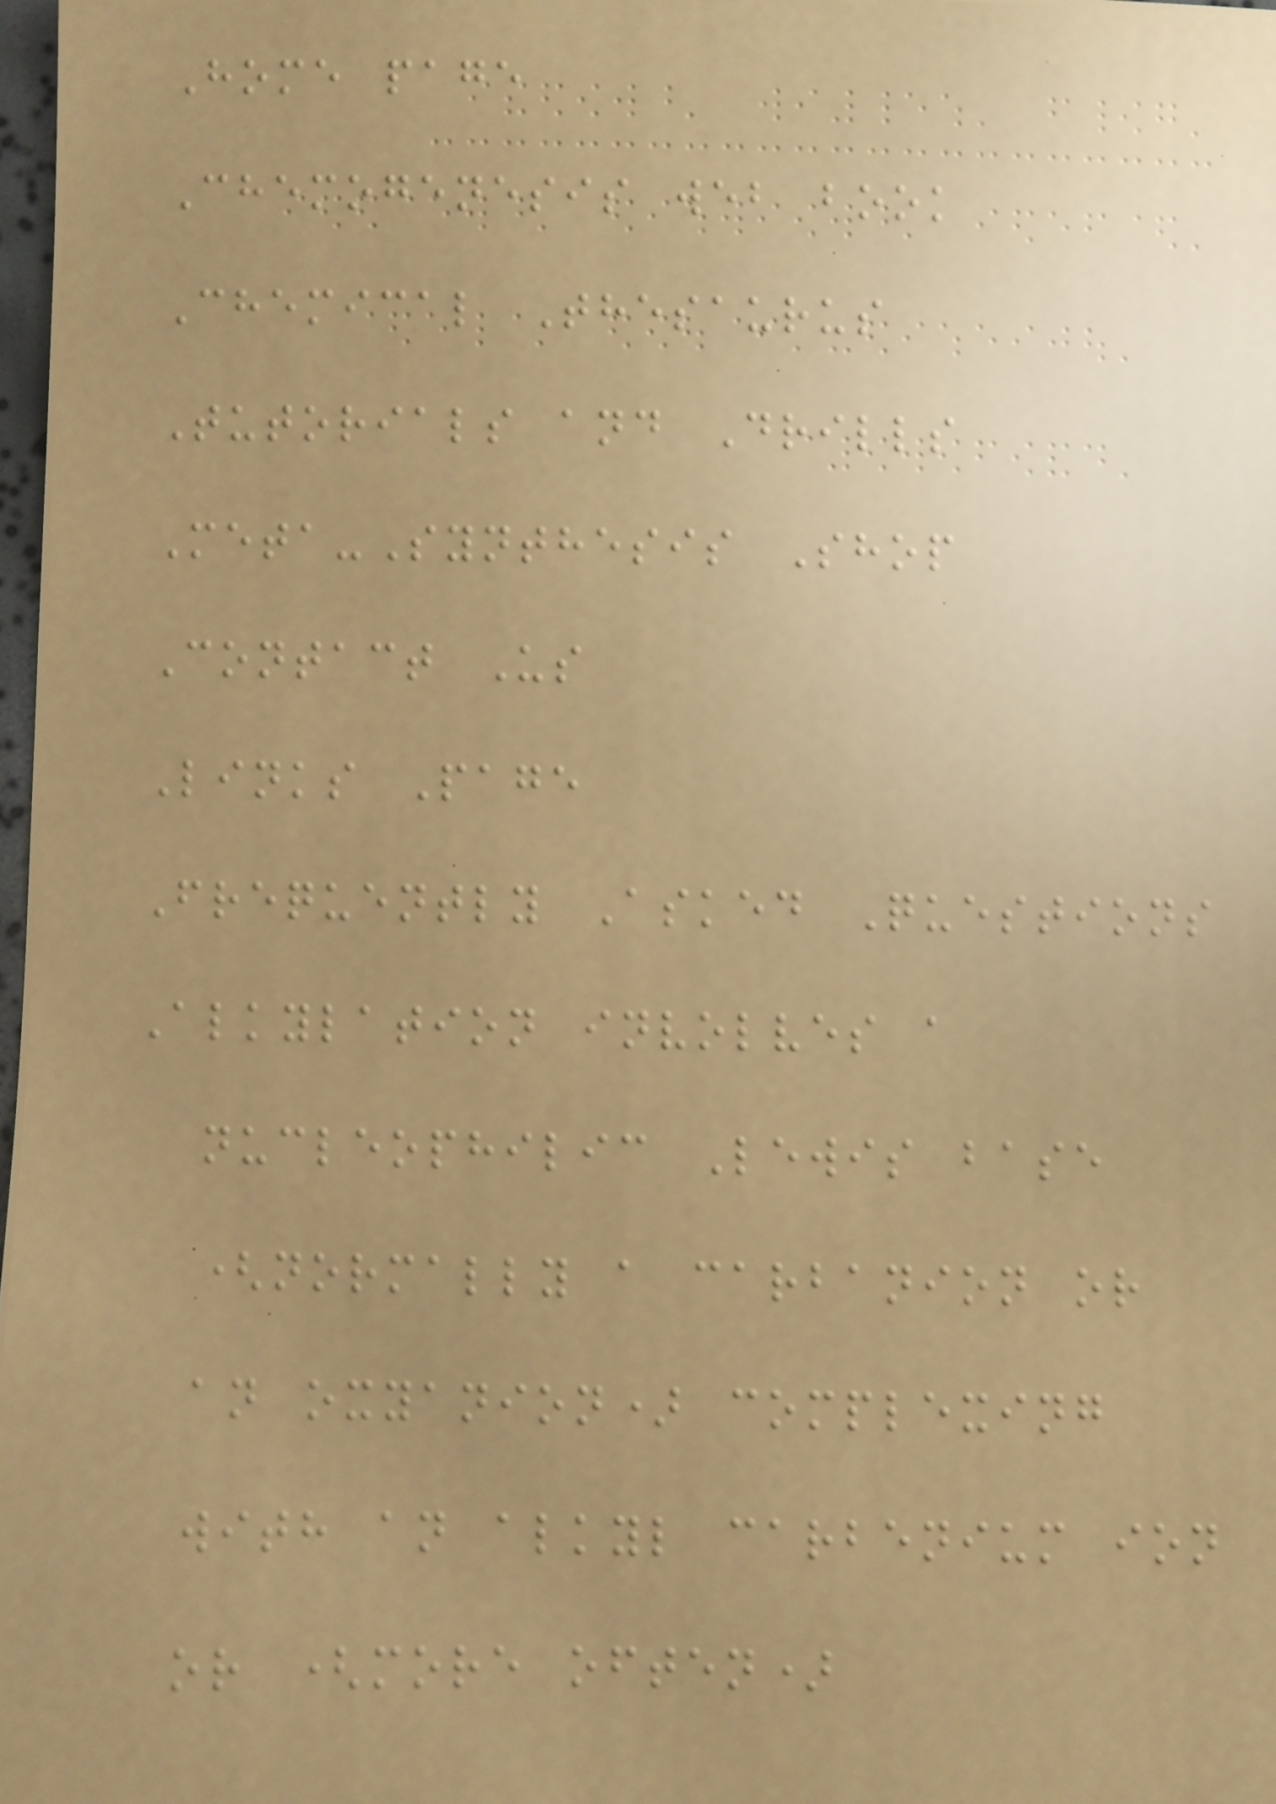Home page
Chemogenesis web book
Chemical Thesaurus
Tutorials and Drills
Meta-Synthesis Shop
Contact Us
Links Page
Frequently Asked Questions
Alkylation involves a
nucleophilic Lewis base
(normally a carbanion or
an oxyanion) complexing
with an alkyl carbenium ion
or (more often)
